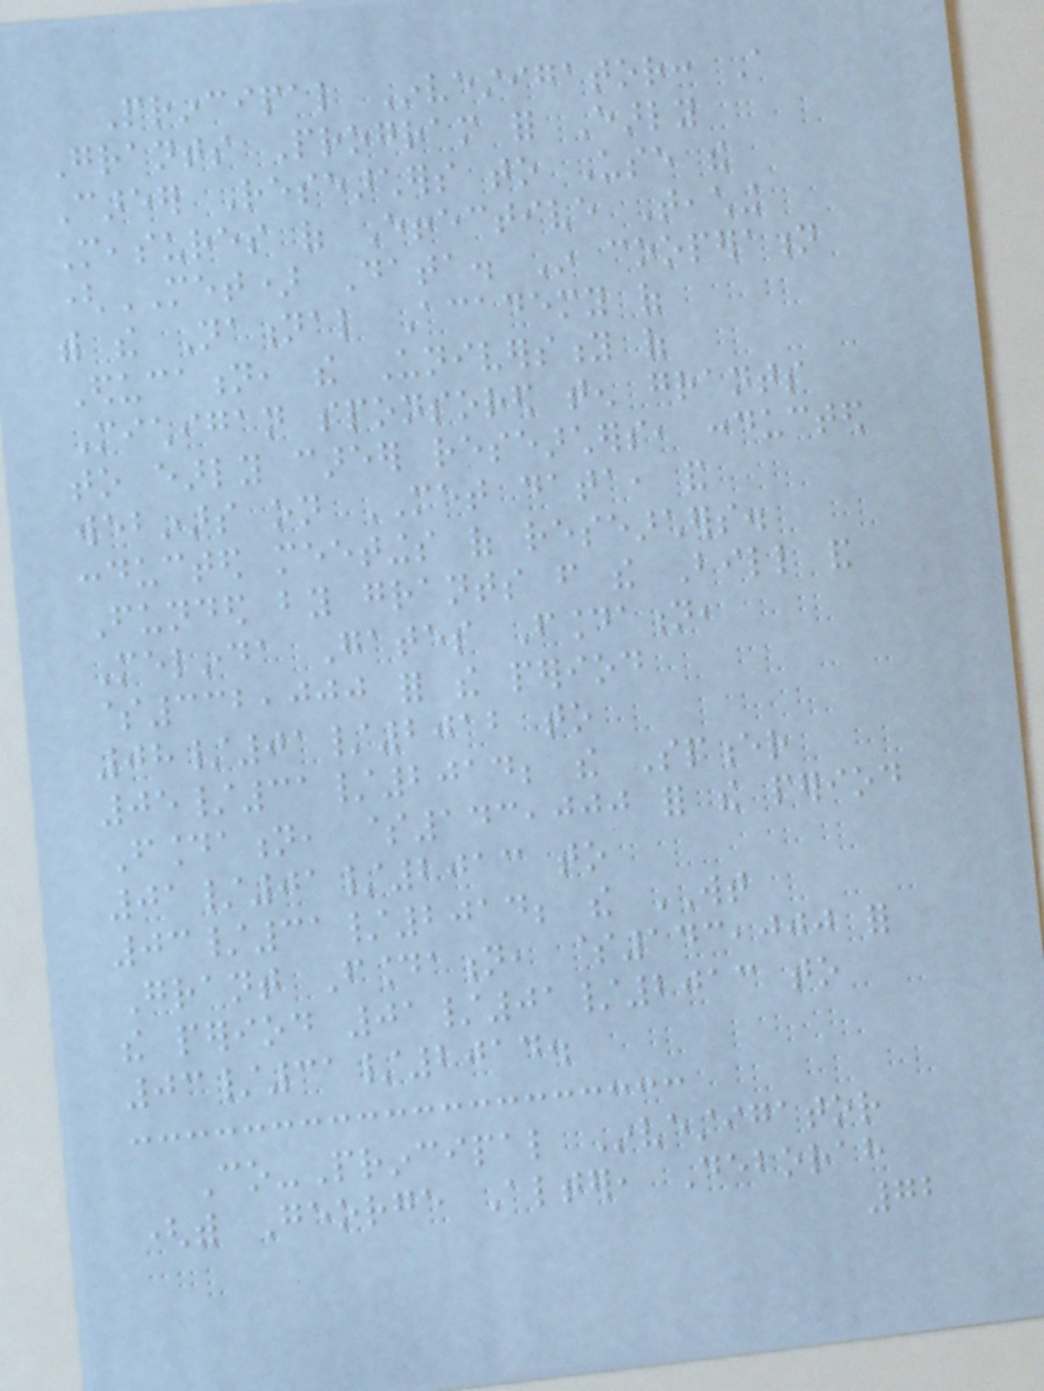Principal Investigator: A
Grants Program for Early
Career Researchers to Use the
Measures of Effective Teaching
(MET) Data. In cooperation
with the National Academy of
Education, the University of
Michigan sponsored ten grants
to early career researchers, conducted
webinars on MET data, and
conducted meetings of researchers.
Funded by grants from the Bill and
Melinda Gates Foundation,
$332,000 for the period
08/01/2012 to
05/31/2014; the Spencer
Foundation, $143,000 for the period
01/01/2013 to
03/31/2014; the WT
Grant Foundation, $143,000 for
the period 01/01/2013 to
03/31/2014.
Co-Principal Investigator
(with George Alter, Deborah
72
